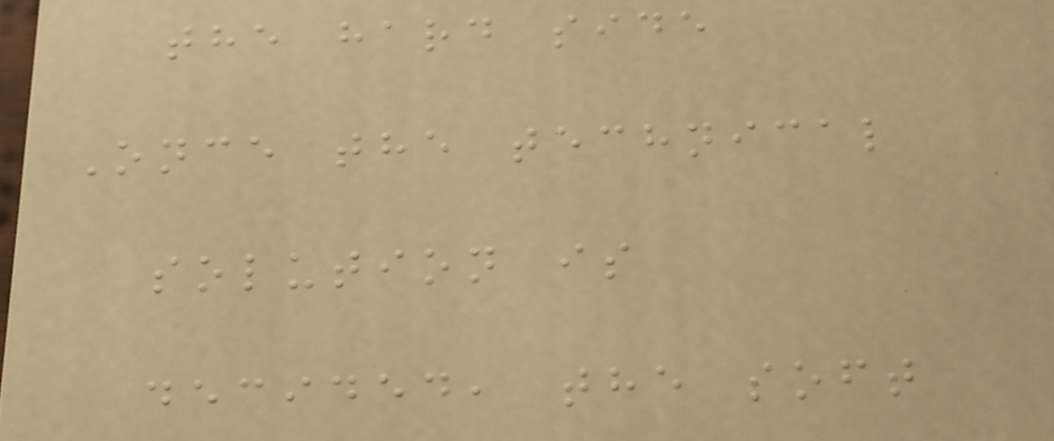the hard side
Once the technical
solution is
decided, the soft
